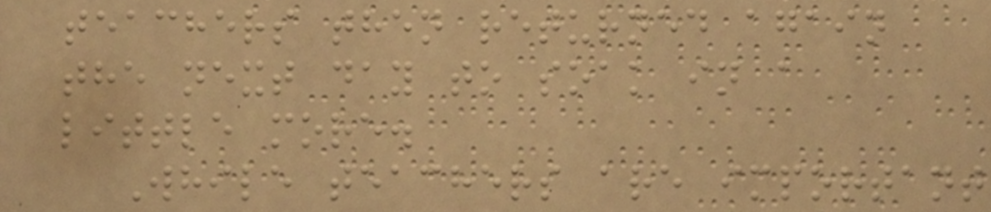teachers then returned again
the next day to soak in a
little more.
While teachers are important
